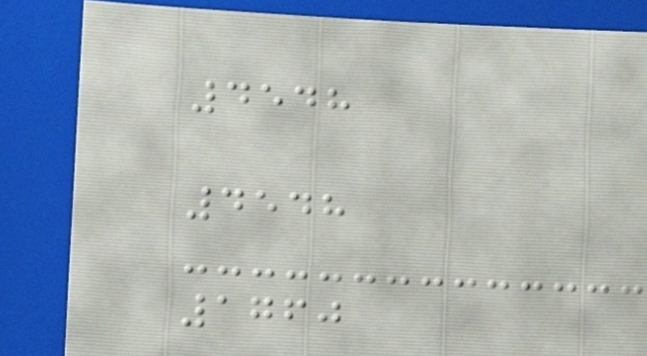4548
4548
1760
